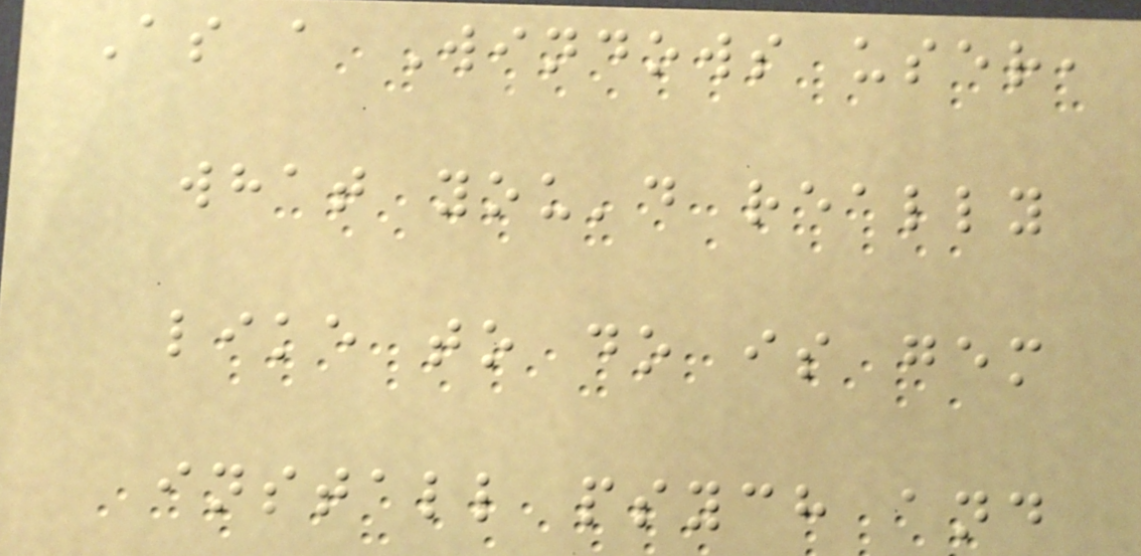As a Windows user,
what you'd really
like to do is gem
install psych and
